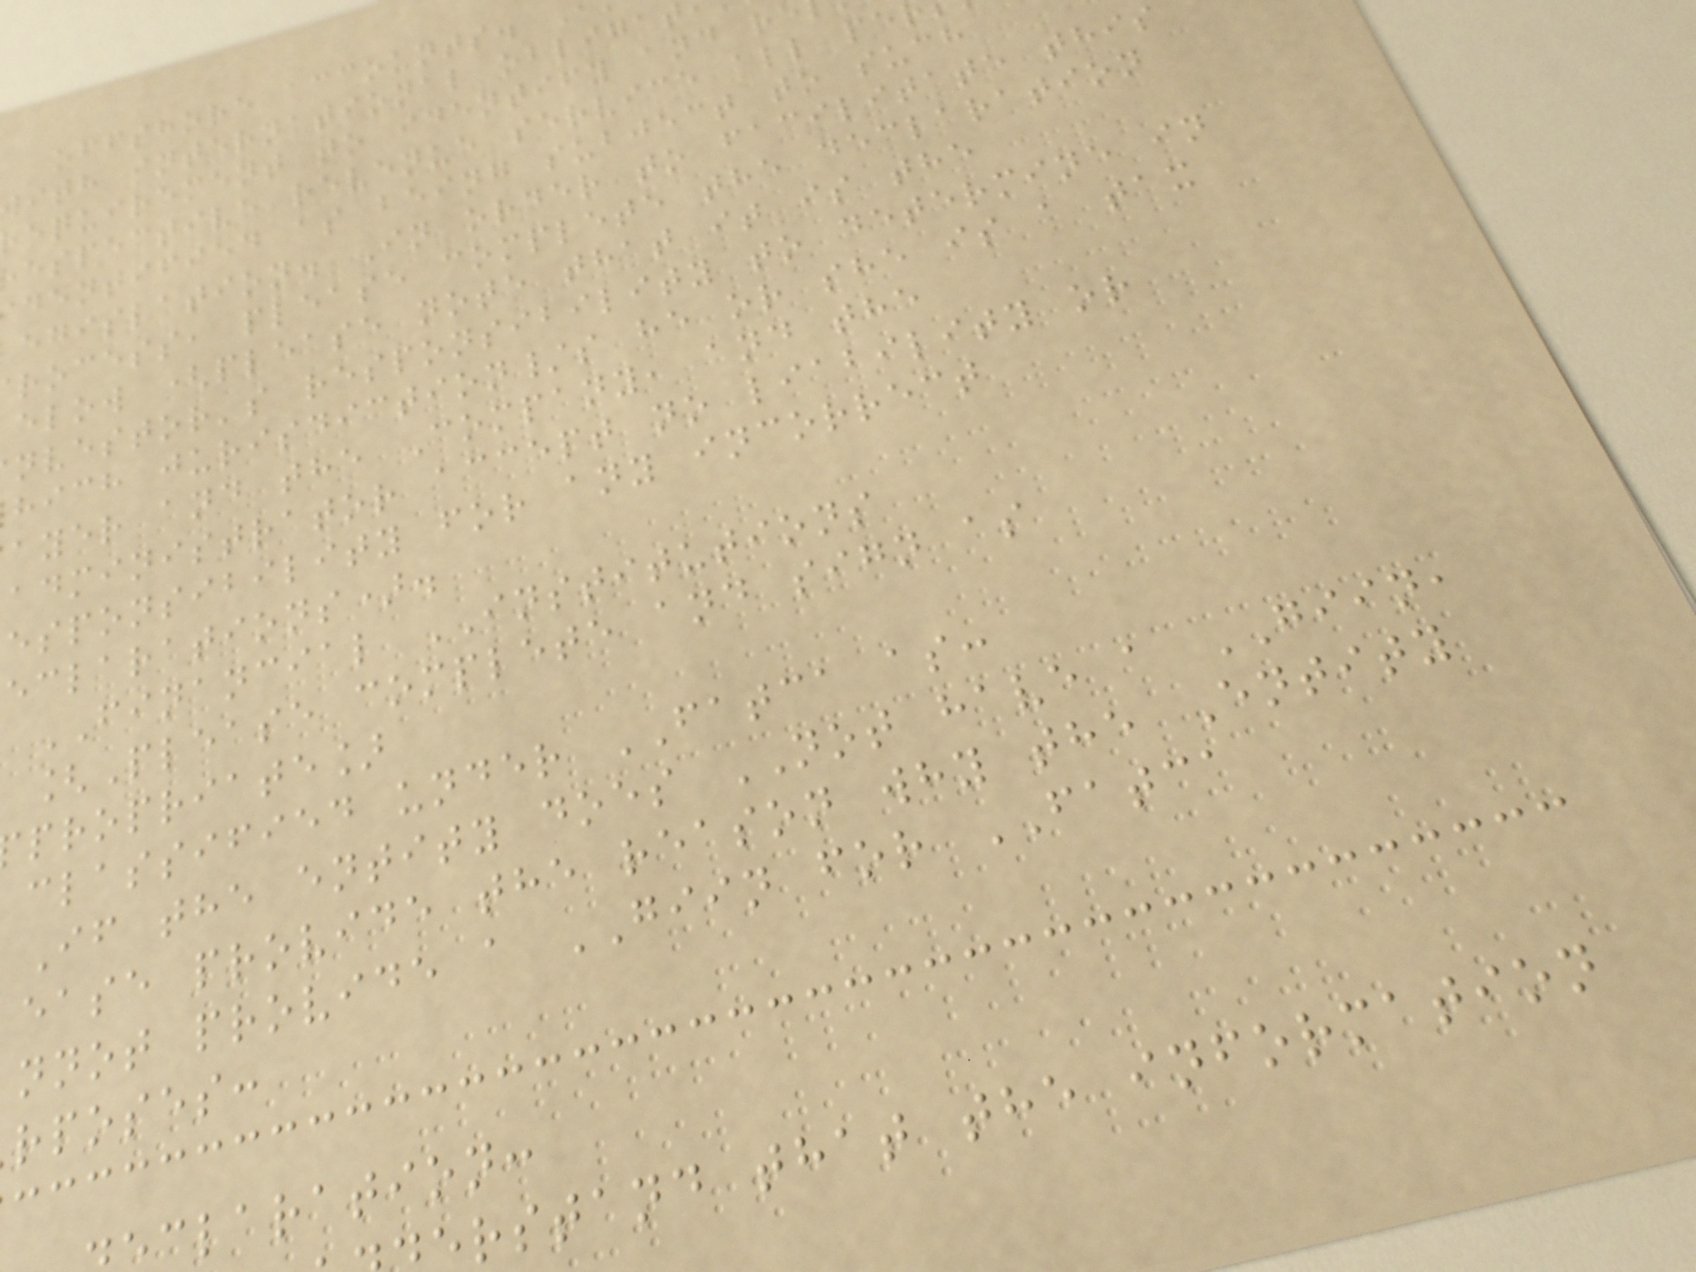offshore accounts.
ith international obligat
equirement to identify and re
espective revenue service all pe
dentified as being subject to such
egislation. In order to facilitate this
rocess, please complete the declaration
elow (please note that it is the
nvestor's responsibility to determine in
hich jurisdiction/s he or she is a tax
ayer and the Company, and the
administrator accept no liability or
esponsibility for any incorrect
eclarations).
FINANCIAL INSTITUTIONS
[Please complete and sign as
propriate]
classified under FATCA as:
If the entity does NOT have a GIIN,
ease provide the reason why the Entity
nnot provide a GIIN for FATCA
rposes:
claration:
rstand that the information
